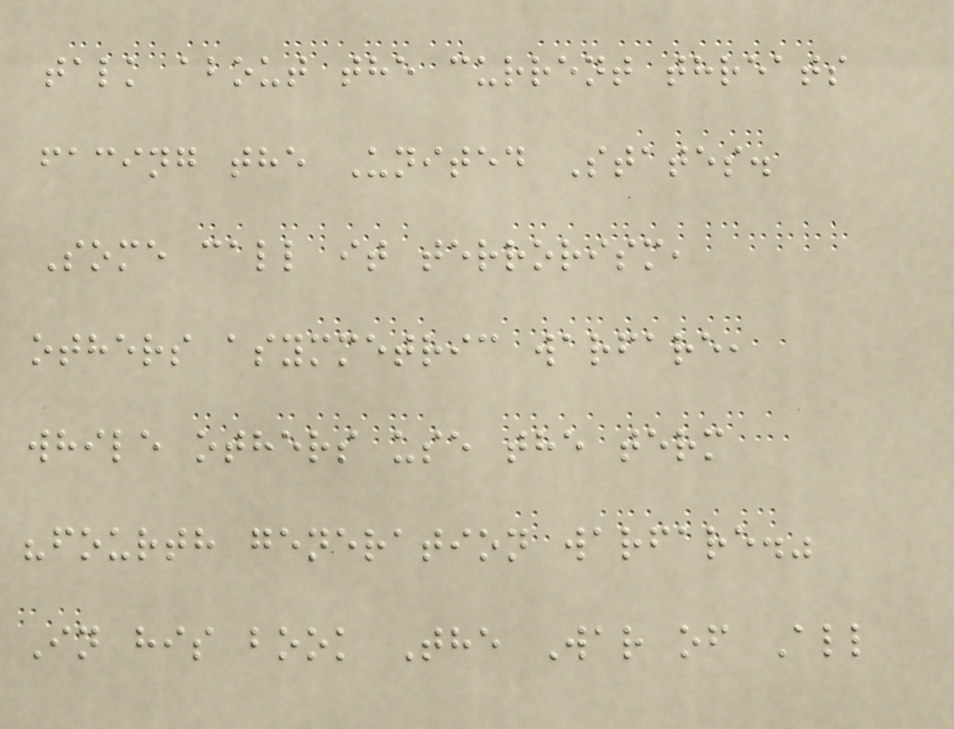talk about the current threats
facing the United States.
Some call it terrorism,
others asymmetric warfare,
while others use the term
"fourth generation warfare."
In his book The War of All
